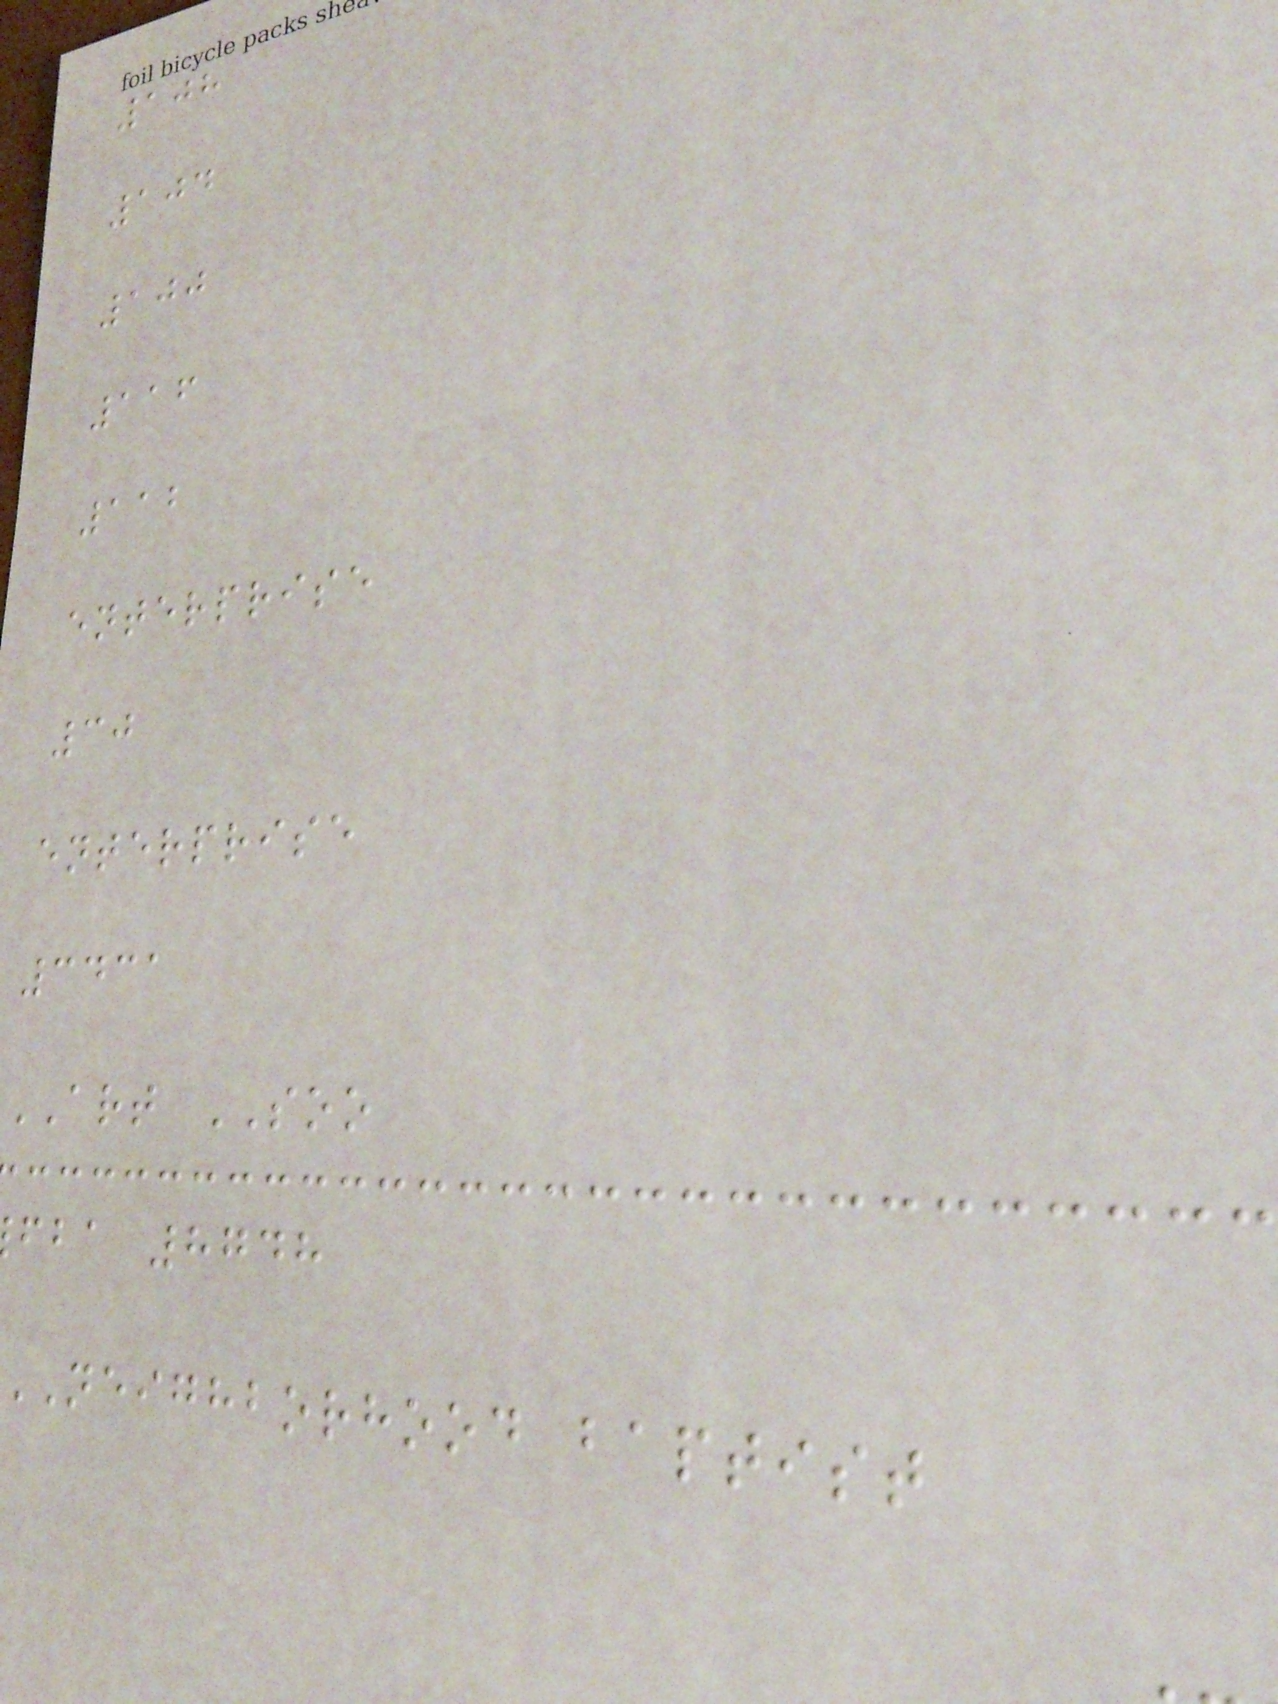108
104
100
116
112
enterprise
30
enterprise
3431
ART SOO
fba 8748
NEIGHBORHOOD baptist
